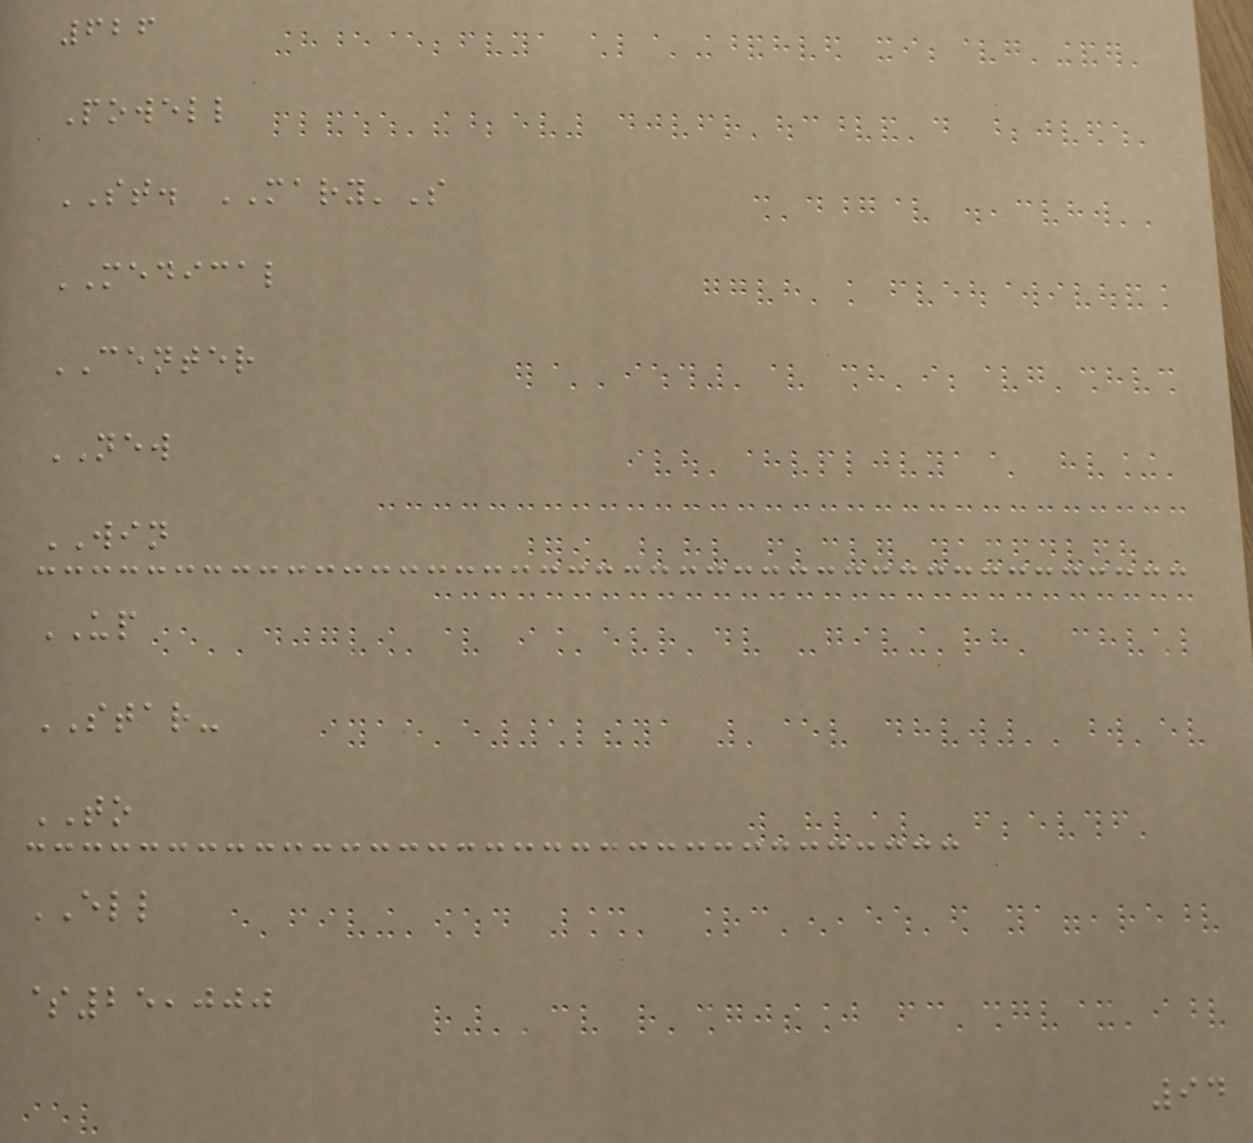626
Powell
ST. MARY'S
MEDICAL
CENTER
NEW
WIN
UP
STAR-
TO
ELL
$25,000
94
